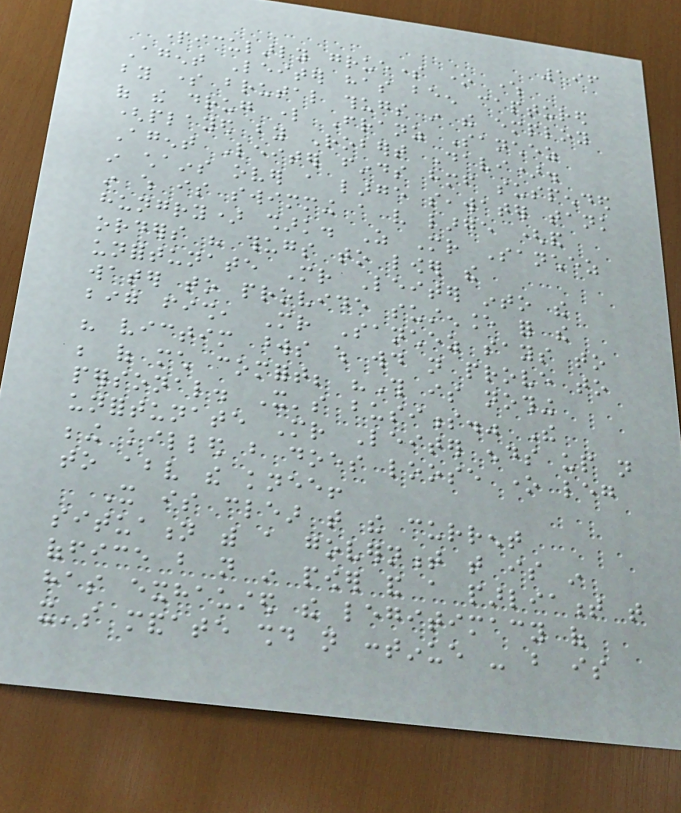196
particularly gruesome one where
Agent Leiter has been captured
by some brutal thugs in the employ
of the drug lord Franz Sanchez
(played by Robert Davi).
Agent Leiter finds himself suspended
in chains over a large seawater tank
in which is swimming a very large (and
hungry) shark. As Mr Sanchez
orders his thugs to lower the
unfortunate Mr Leiter into the
water to provide sustenance for the
big fish, Mr Sanchez says to
his victim words which would not prove to
be of much comfort; "This is nothing
personal. It's business." The
unfortunate Mr Leiter ends up not
being killed but does loose one leg
to above the knee!
It is clear that the current
situation with a government that is in
office but not in power and a parliament that
has exhausted the legitimacy of
it's mandate should not continue - but is
